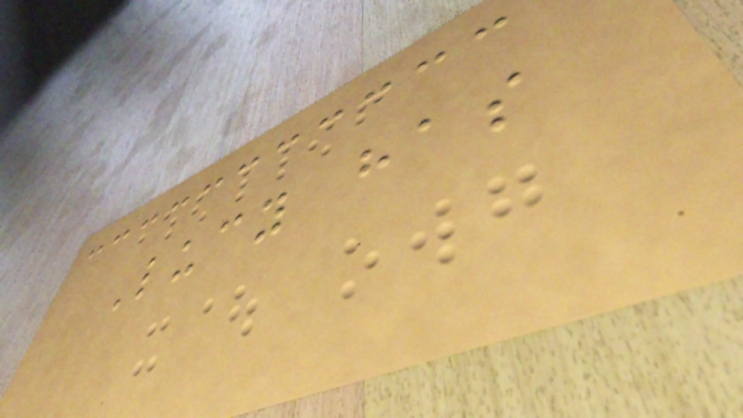Lucy has
